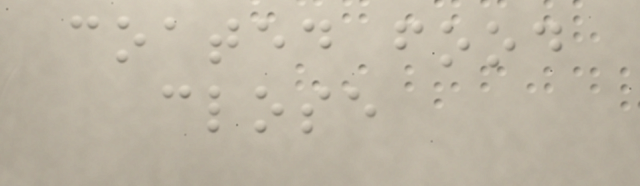coated food
close
